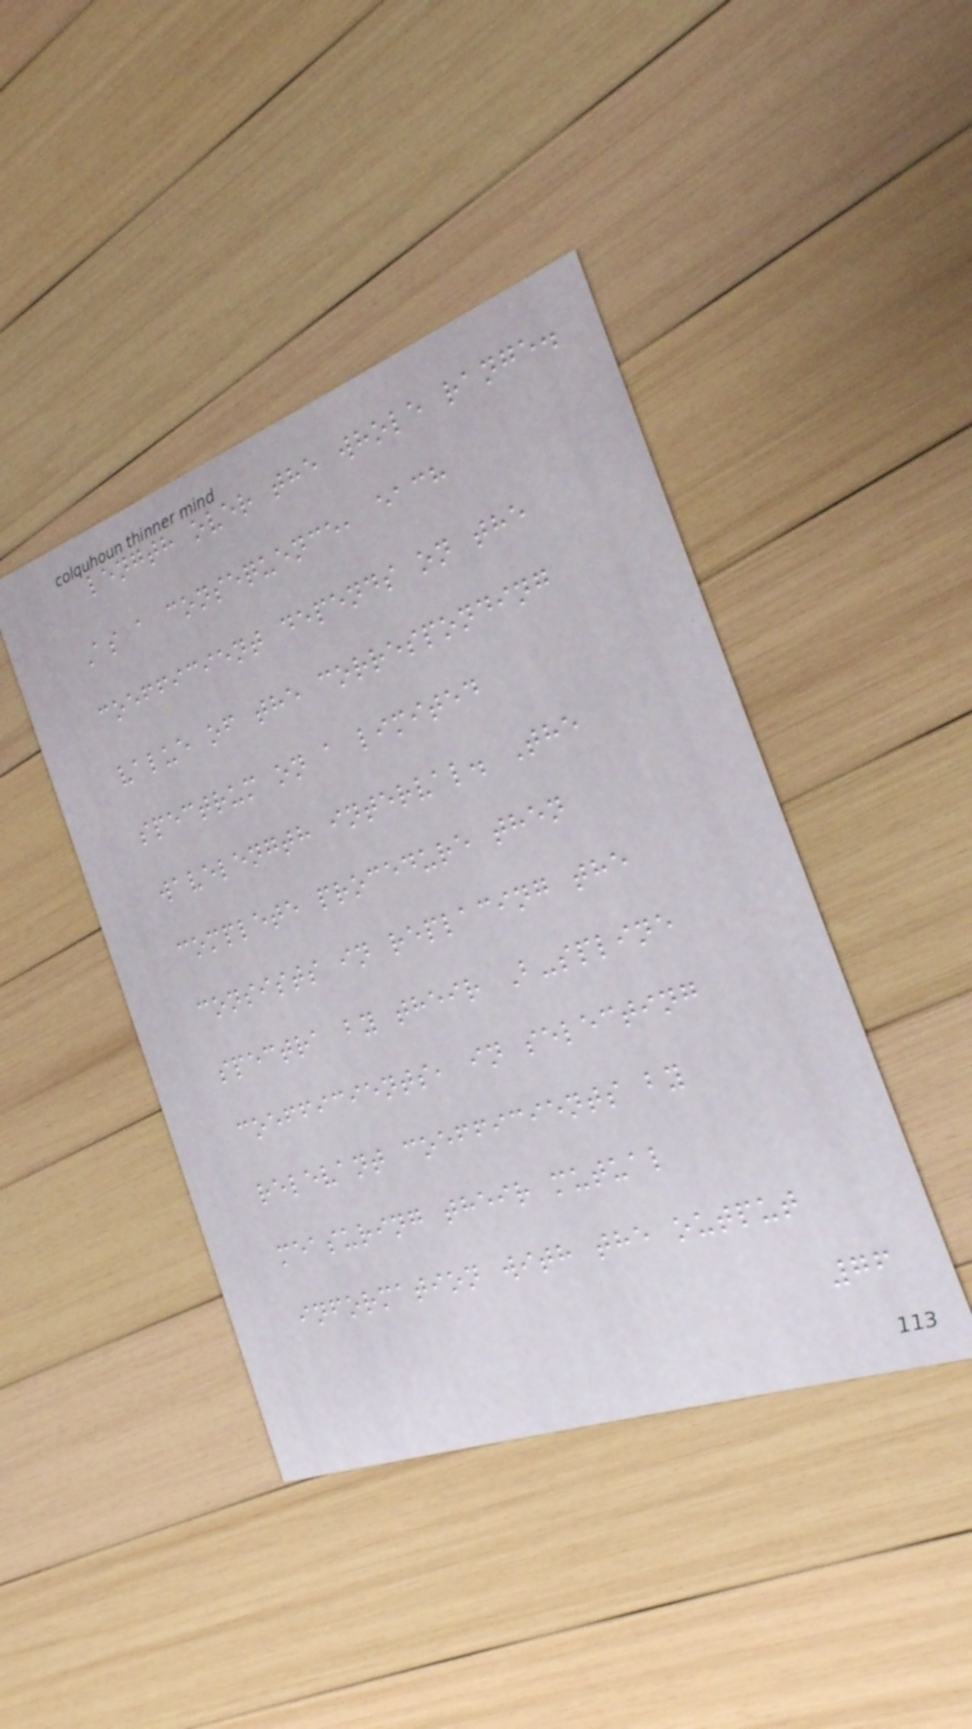length over the whole range.
As a consequence, each
coefficient depends on the
value of the corresponding
spectrum on a limited
wavelength interval. The
complete procedure then
consists in replacing the
spectra by their B-spline
coefficients, in selecting
relevant coefficients by
measuring their mutual
information with the output
76
